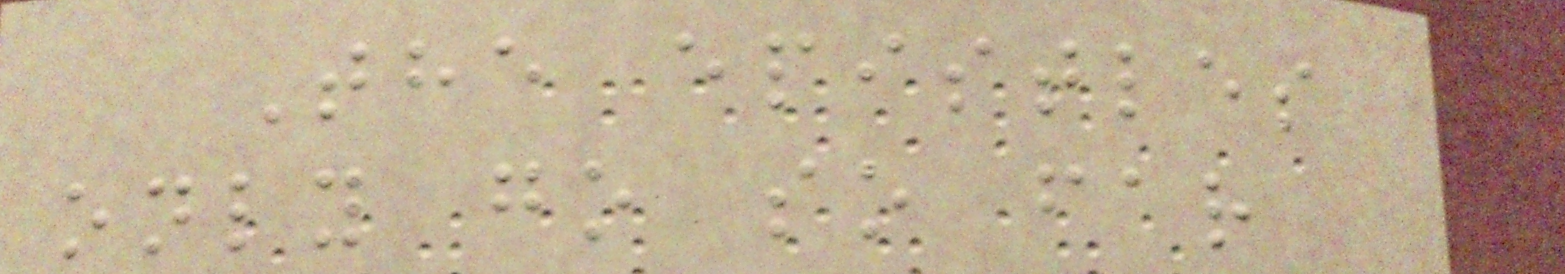The epistles
only go so far
